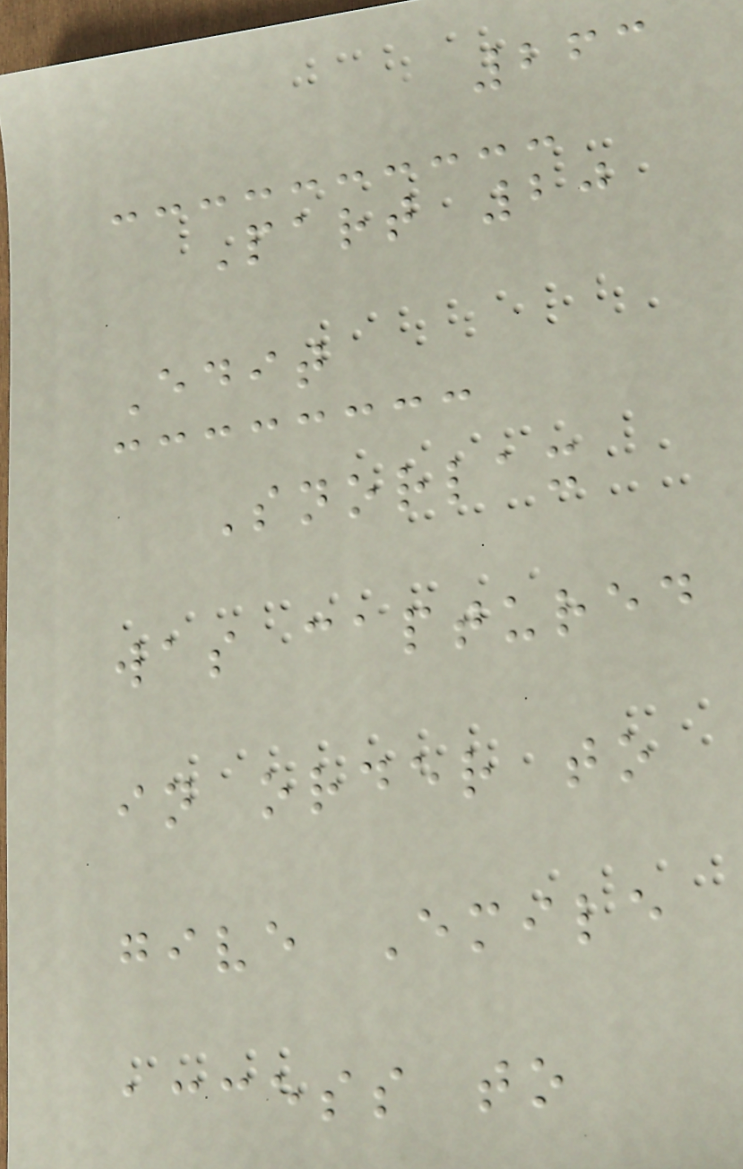263
Part 20
Edit
Snorlax
was captured
in order to
give Emile
access to
